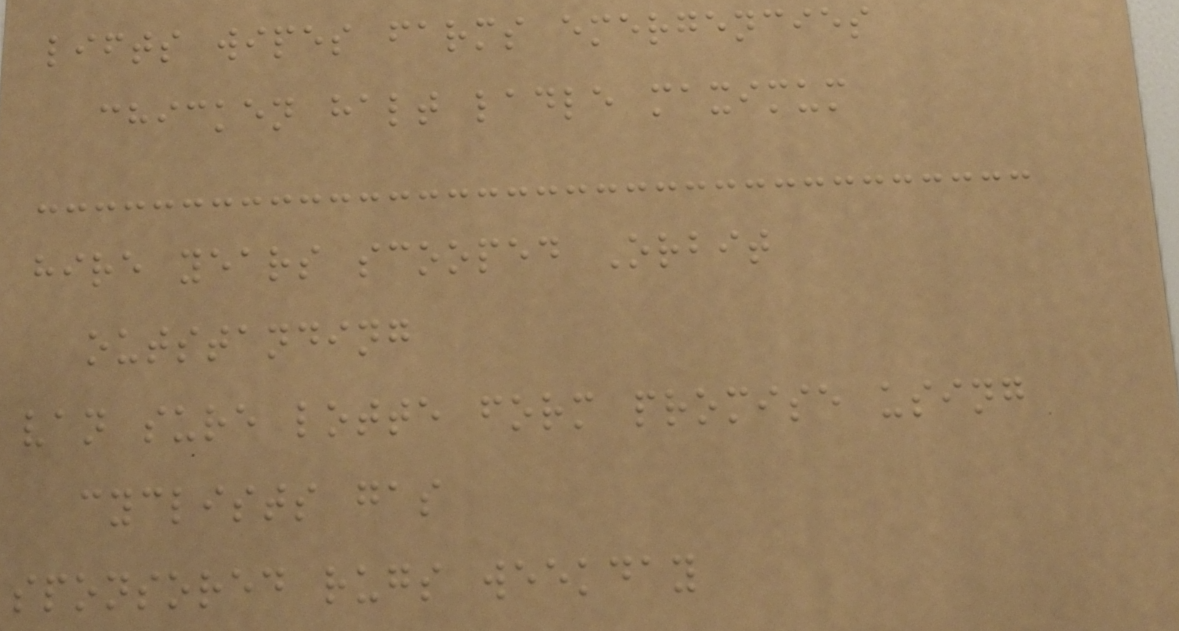lifts wipes farms emergencies
chicken halt ladle maximum
hire years scooped Orbit
outstanding
van sure lotte form promise using
cyclists gas
sponsored rugs weekday
